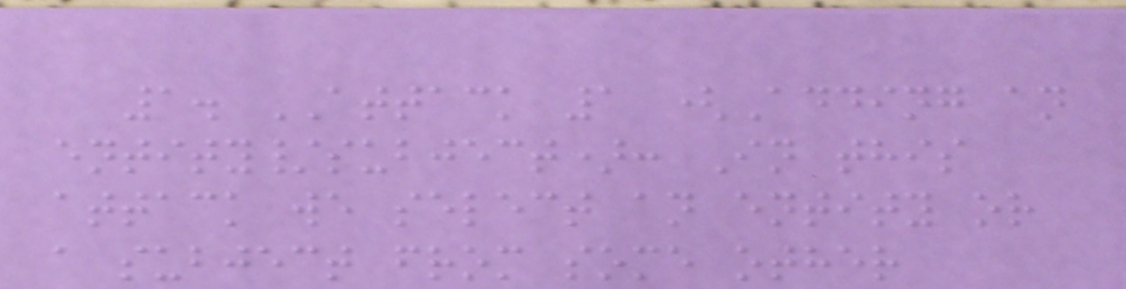1. ATTACK 1 (Adding an
entity/subject): In this
attack we select an entity or
a subject from some other
